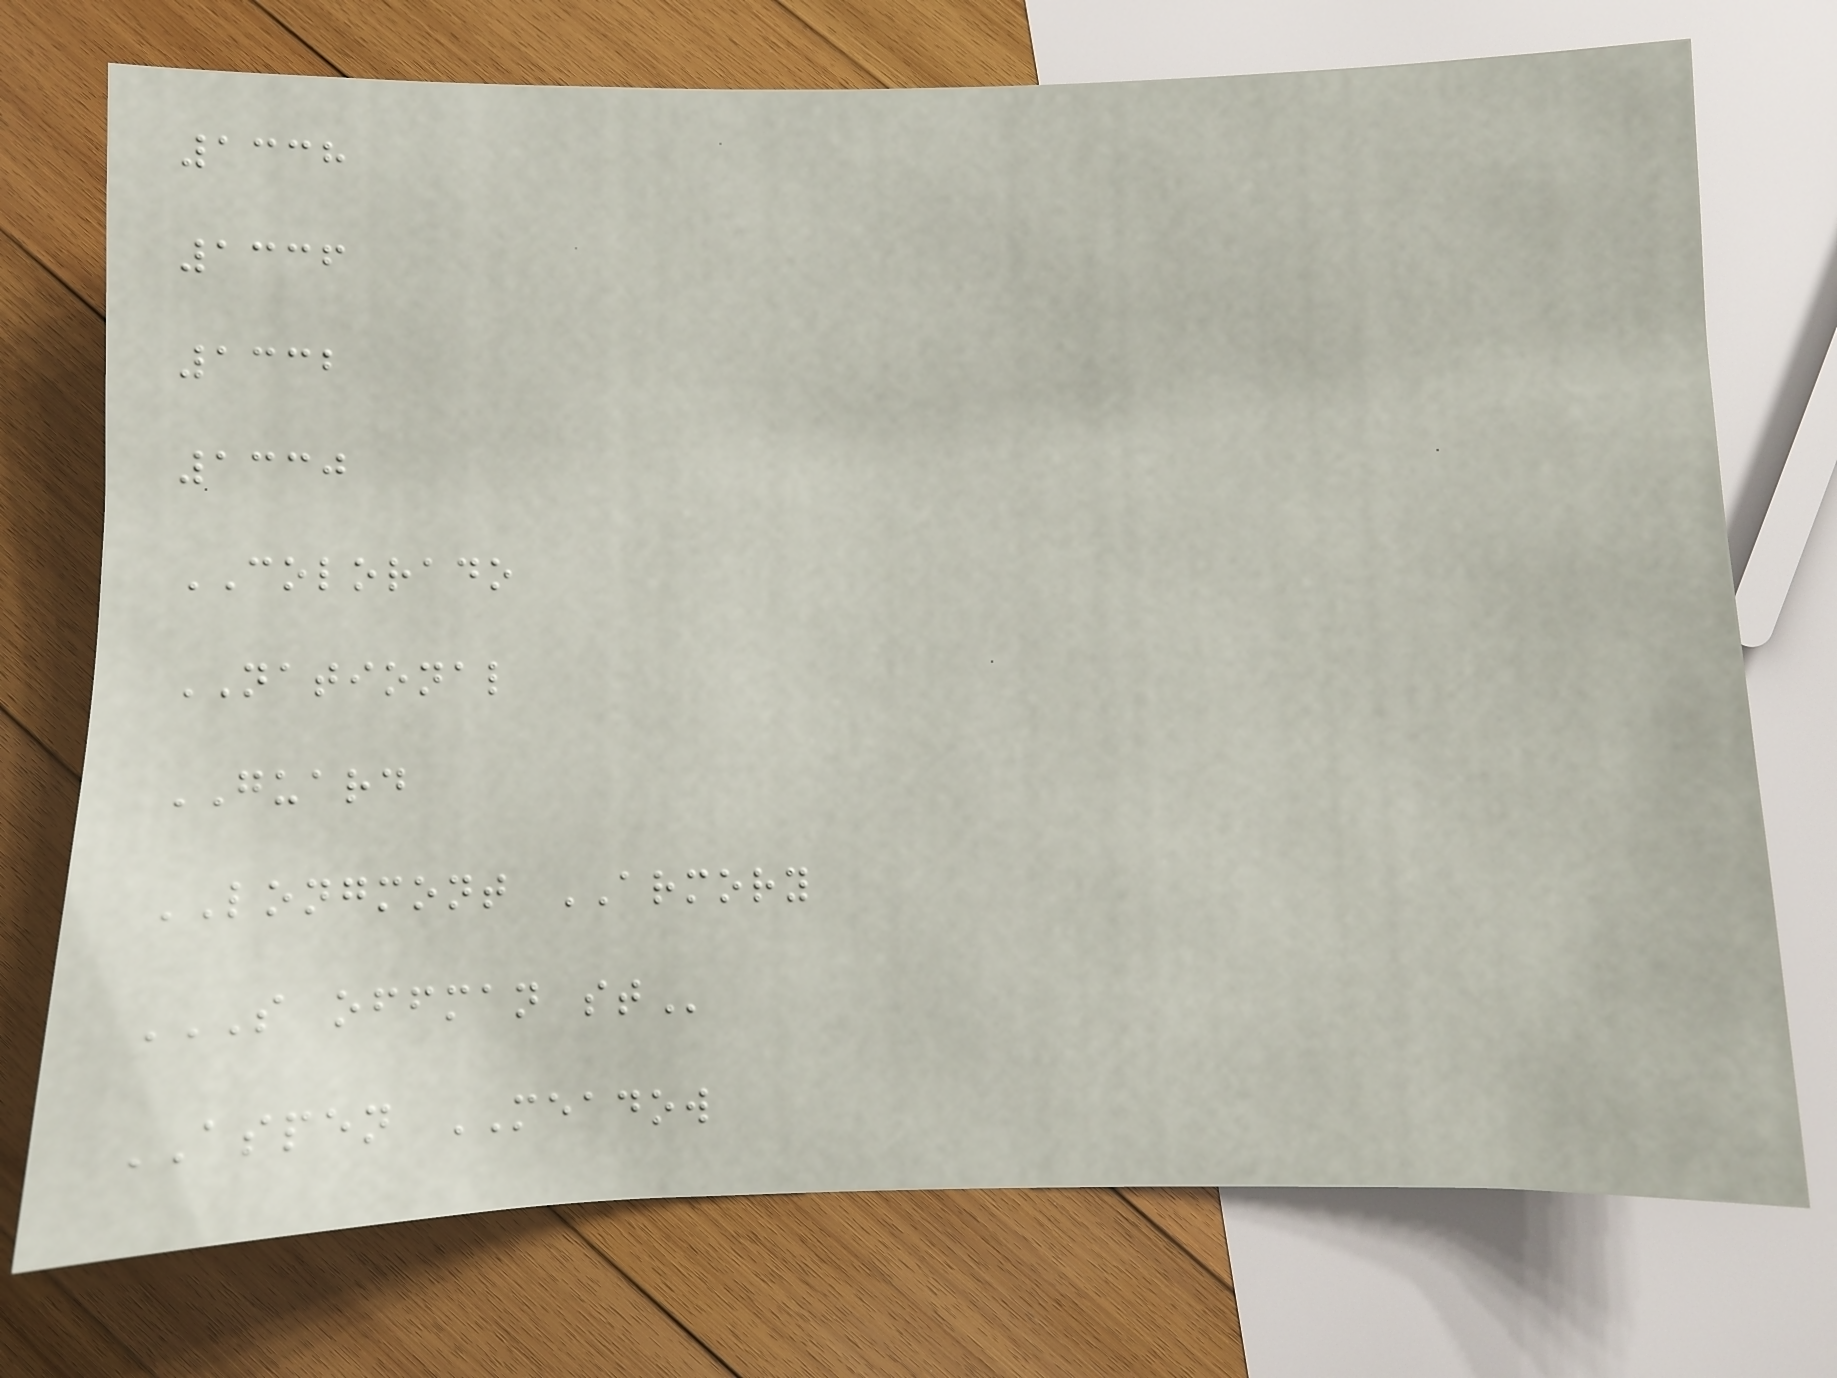1338
1336
1332
1330
COLORADO
NATIONAL
GUARD
LONGMONT ARMORY
S OFFMAN ST
ASPEN MEADOW
